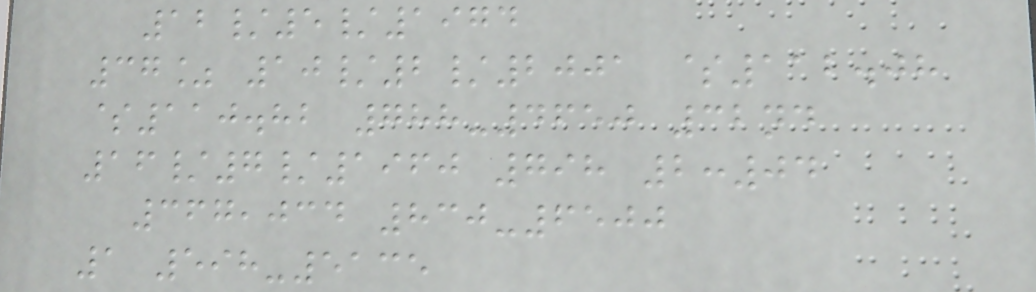12/5/1974
37% 10/2/2001 $112.08
$110.82 788-4650 32nd
16/7/1960 798 2:04
367,034 830-6500
1 598-5135
